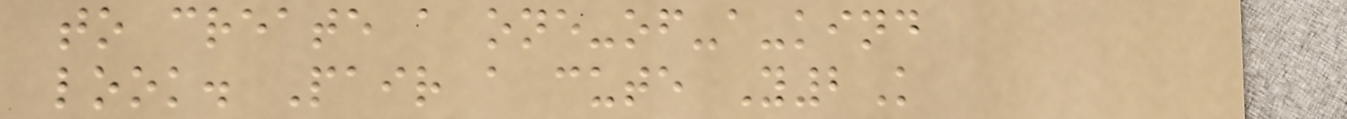to create a one-of-a-kind
look. Pair a cute Y2K
